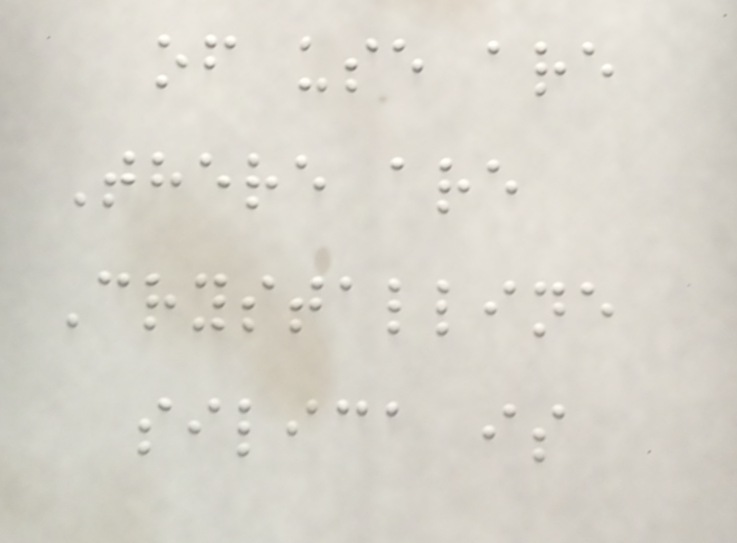of use are
There are
Crystalline
silica is
